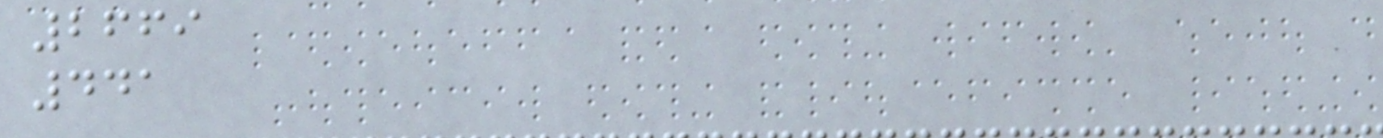2669
441
